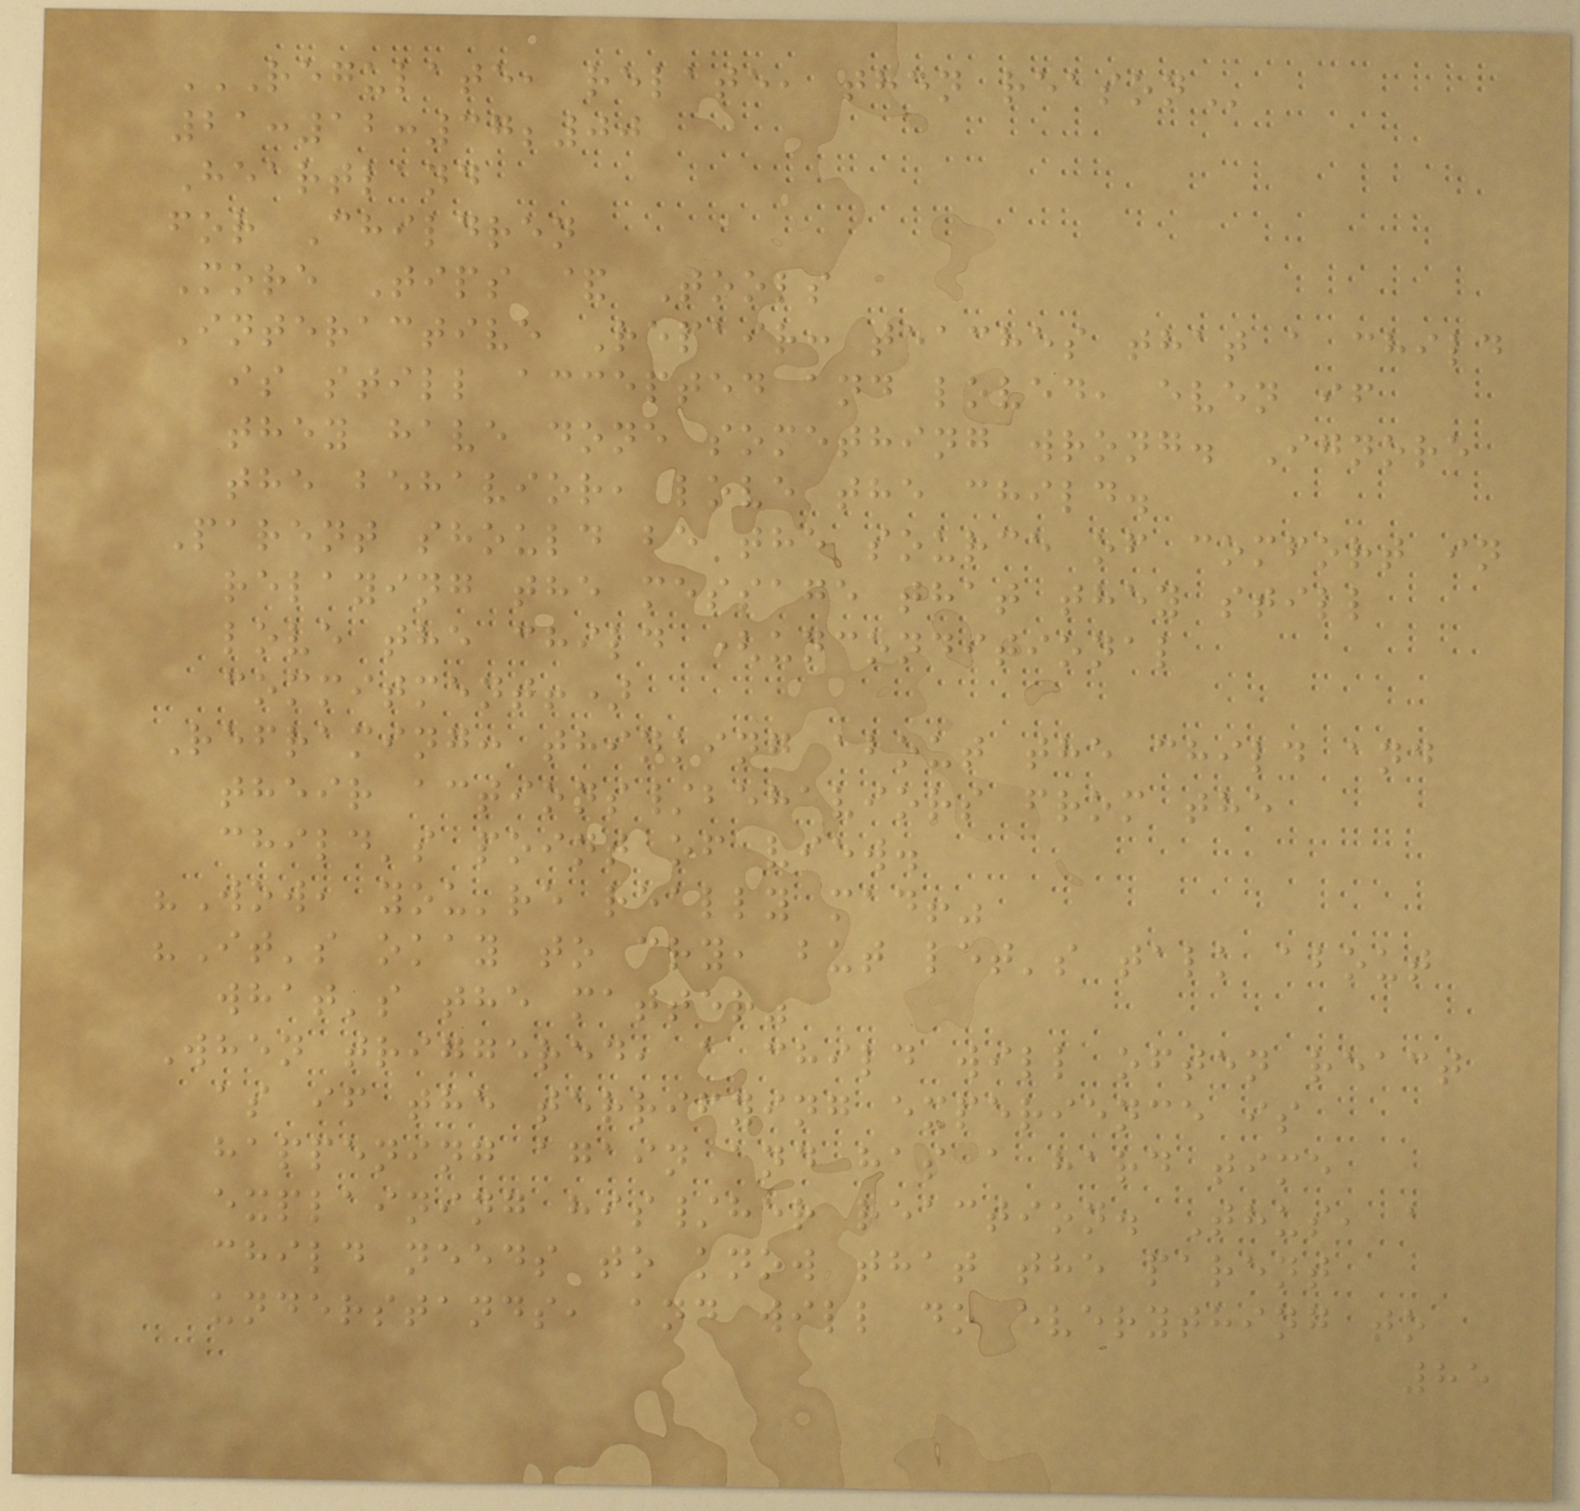REGULATE, RELATE, THEN REASON
21:12:37;00
Heartland
for Children
More Tips & Tools
Interactive Repair: teaches that a child
is still accepted and loved, even if
they have done something wrong. Ignore
the behavior, love the child.
Parent should be the source of comfort in
relaying the message that they still
love the child (unconditional
commitment!)
Reframing: thinking about the child and
their actions/behaviors from the
child's point of view.
"Wow, you're really mad!"
"It's okay to cry, but let's talk about
what's the matter"
When triggered, a child will often react
as if the terrifying experience is
happening again and has a hard time
explaining his/her reaction. Thus, a
child needs to know that the parent
understands, and will do everything to
85
